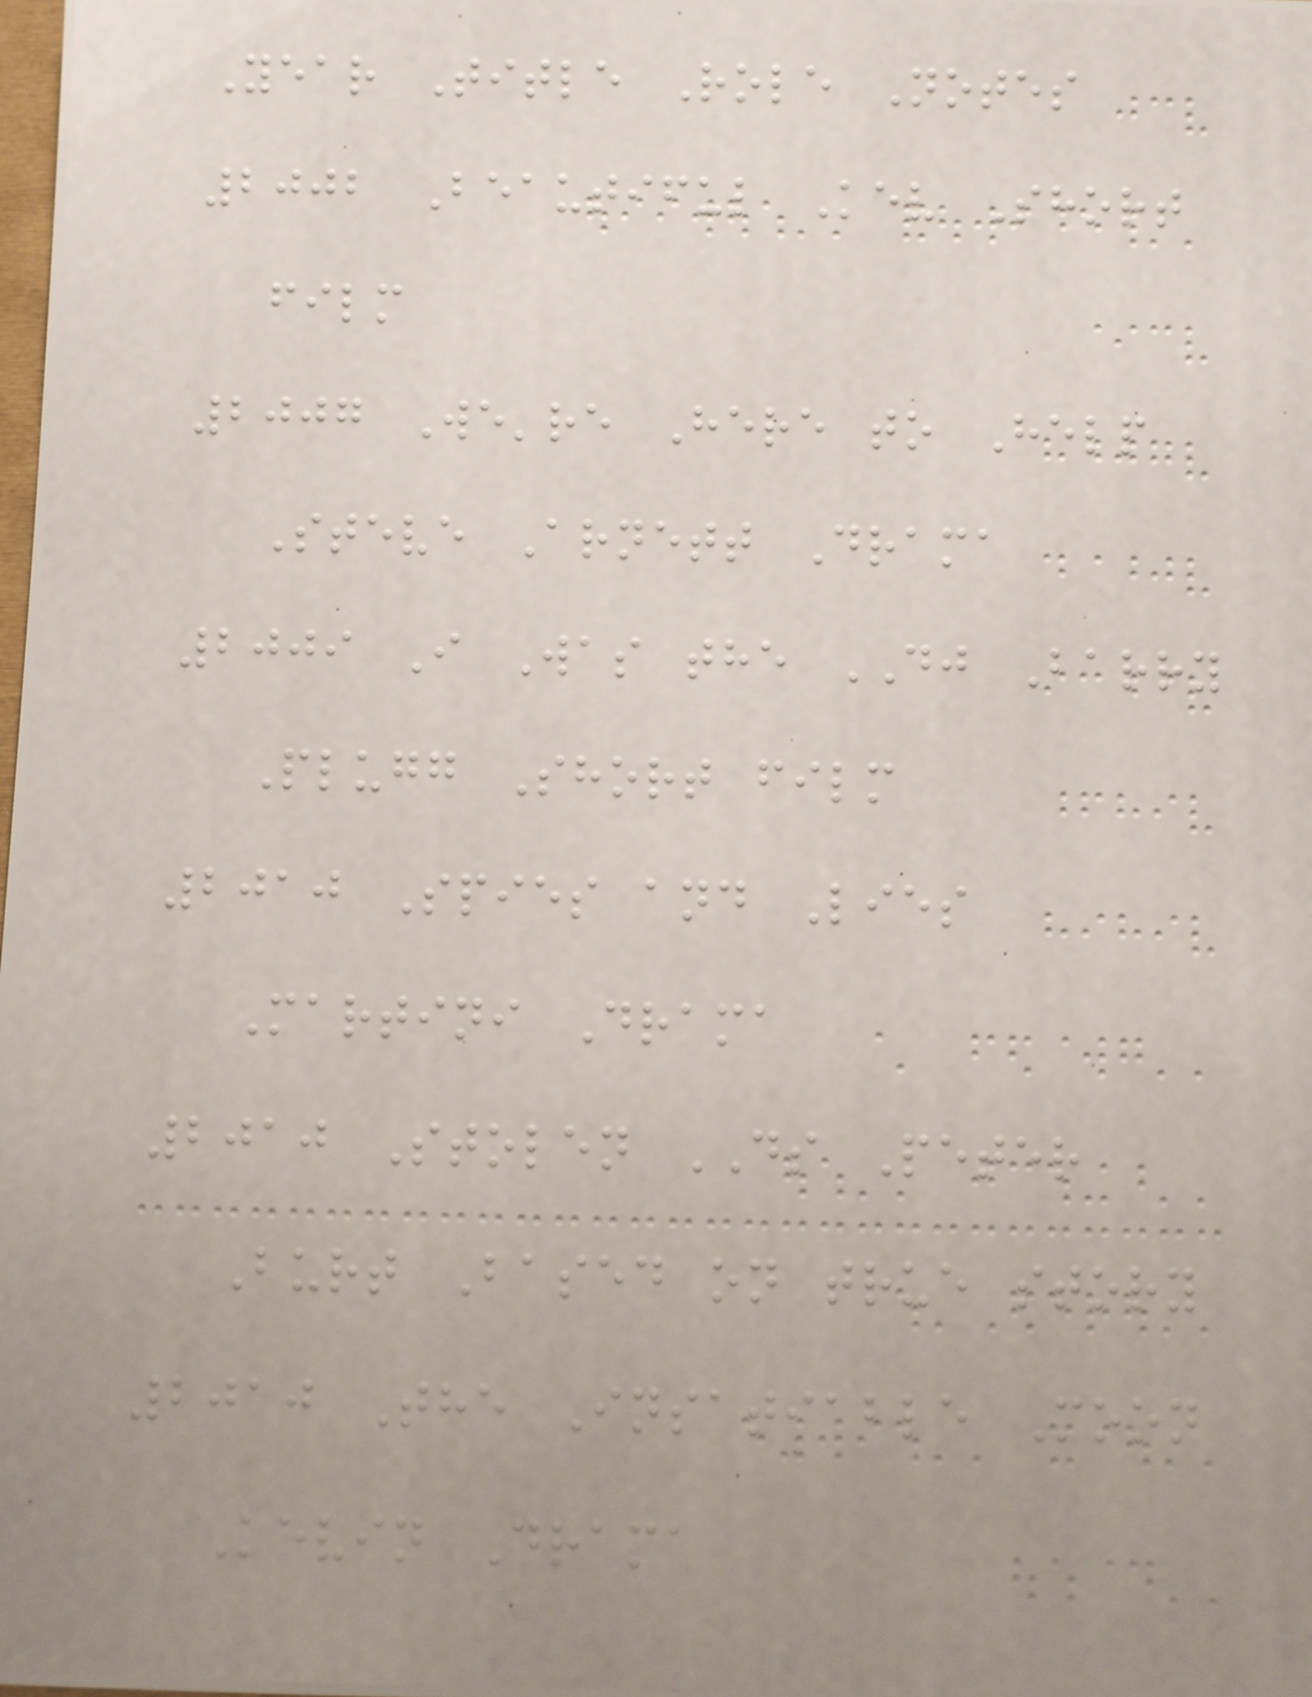Year Title Role Notes
2002 Beautiful Kev Short
film
2007 We're Here to Help
Steve Arnett Drama
2009 I Was the DJ Barry
Plugg Short film
2010 Spies and Lies
Martini Drama
2010 Stolen DS Peter
Burt Based on true story
2010 The Insatiable Moon
Kevin Drama
